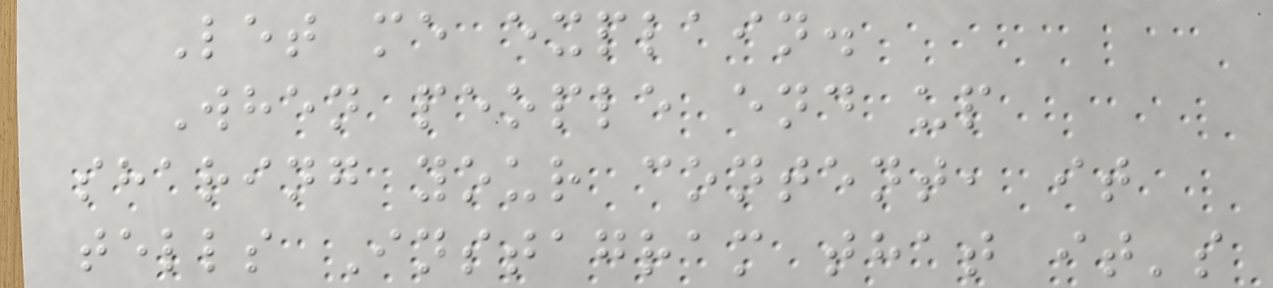Let me explain.
When people end up
sharing your content, it
tells Instagram that it's
